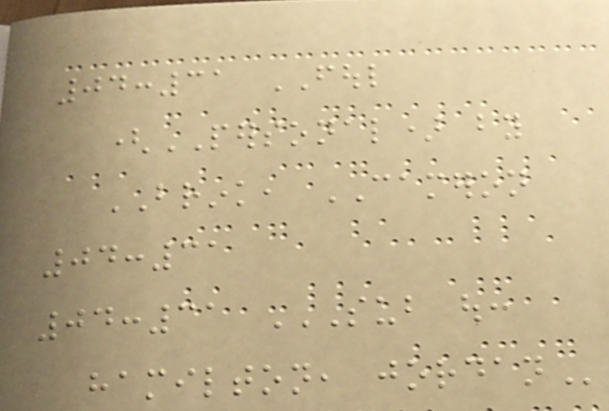04:31 FOUL
(PERSONAL) by
BRINK, CAMERON
04:31
04:31 SUB OUT:
HAMILTON, JORDAN
